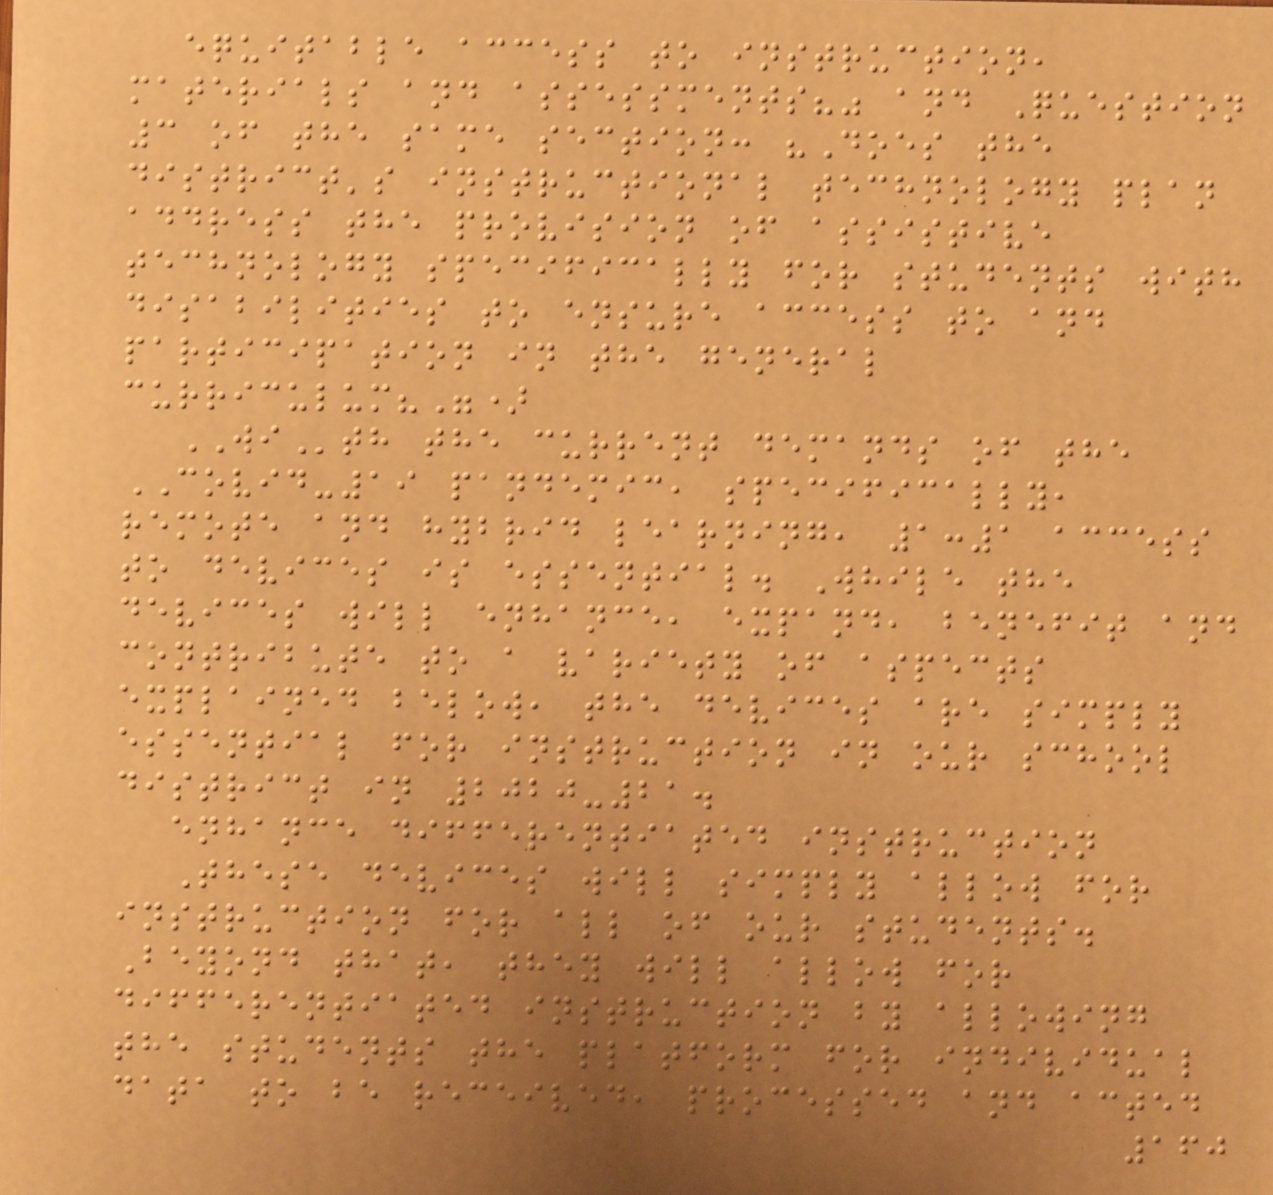equitable access to instruction,
materials and assessments?" and Question
3 of the same section: "Does the
district's instructional technology plan
address the provision of assistive
technology specifically for students with
disabilities to ensure access to and
participation in the general
curriculum?")
WIth the current demands of the
COVID-19 pandemic, specifically,
remote and hybrid learning, 1:1 access
to devices is essential. While the
devices will enhance, expand, benefit and
contribute to a variety of aspects
explained below, the devices are simply
essential for instruction in our school
district in 2020-21.
enhance differentiated instruction
These devices will simply allow for
instruction for all of our students.
Beyond that, they will allow for
differentiated instruction by allowing
the students the platform for individual
data to be received, processed and acted
160
